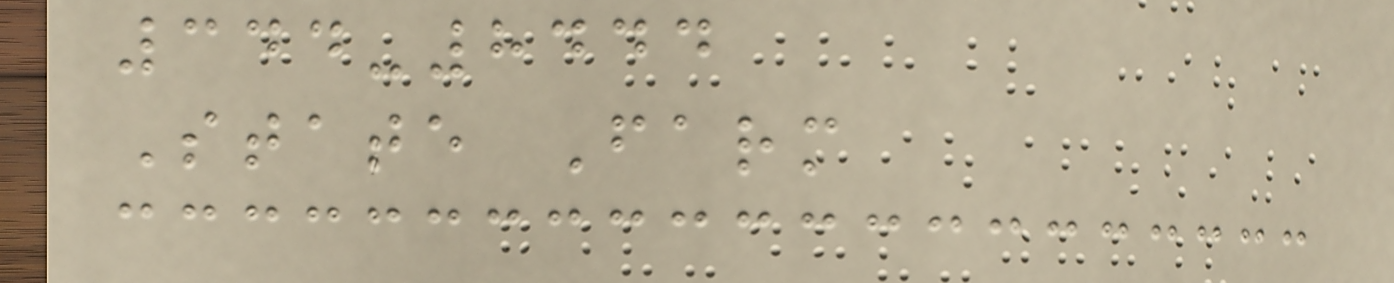344-8444
State Farm
